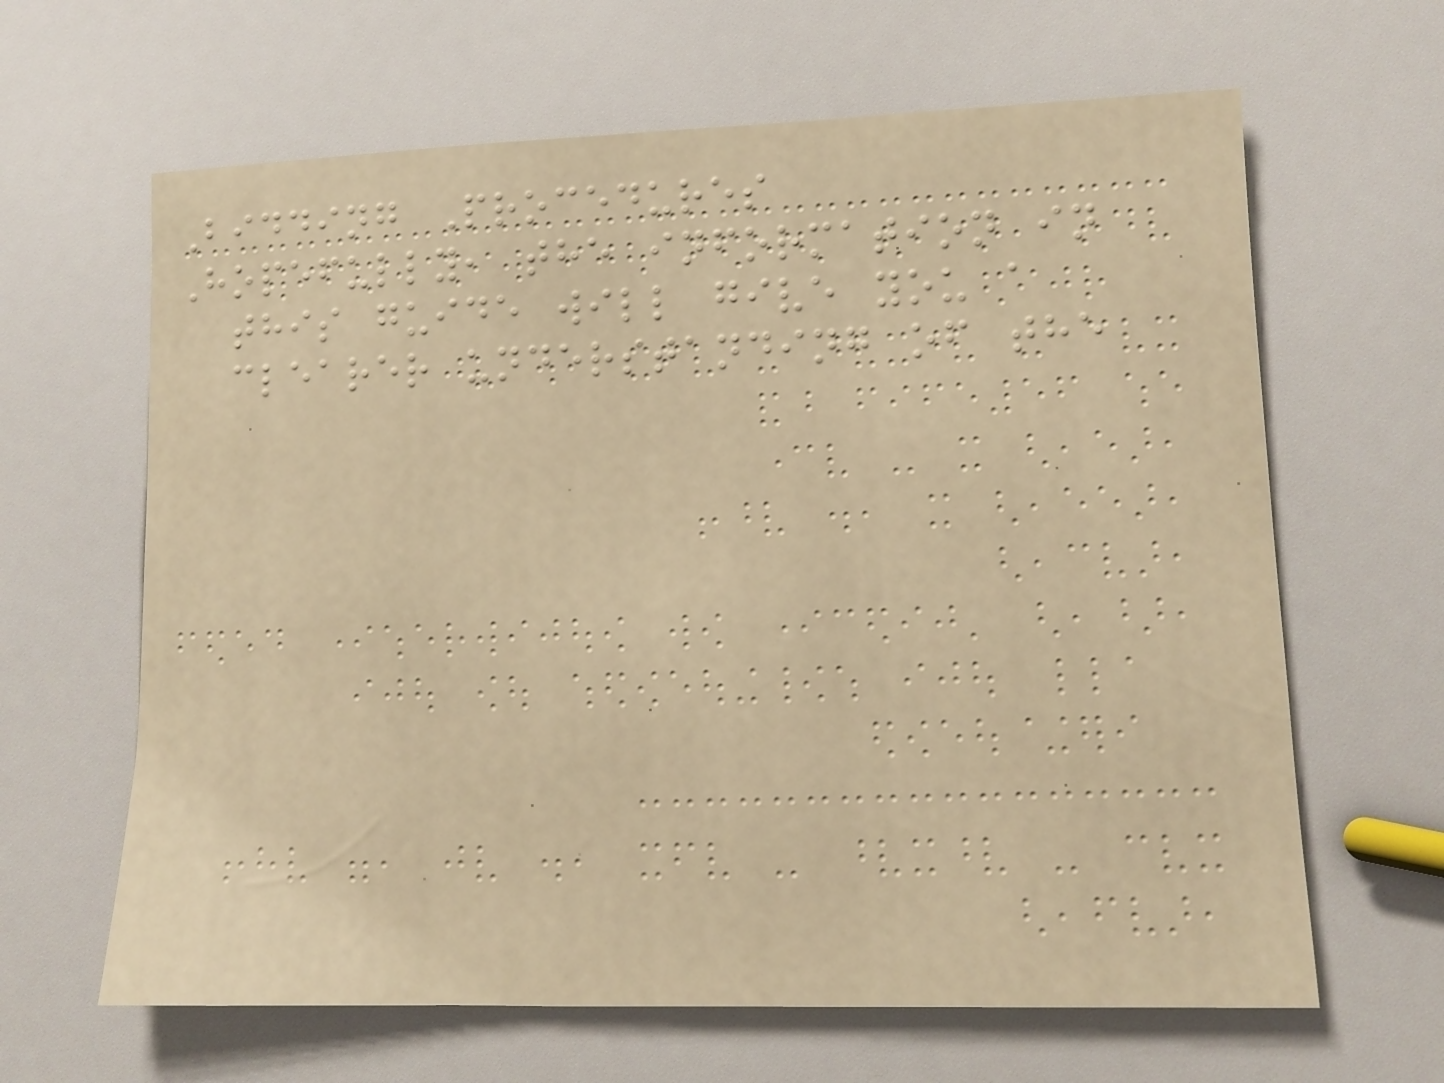Bidding Procedures
Hopefully, the information in
this guide will give you a
clearer understanding of the
